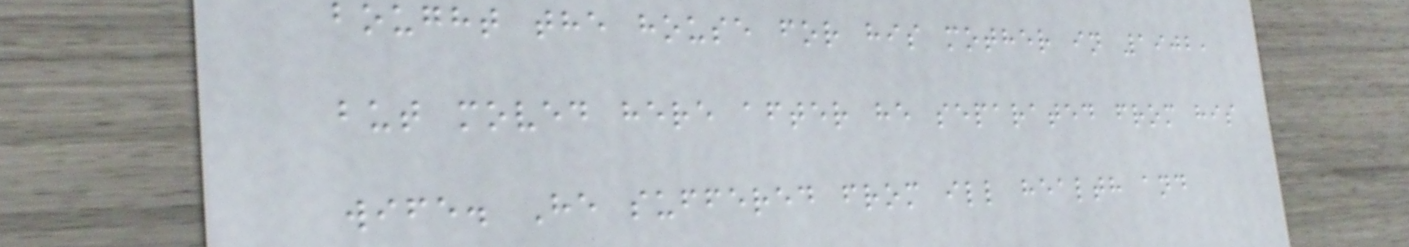bought the house for his mother in 1902,
but moved here after he separated from his
wife. He suffered from ill health and
